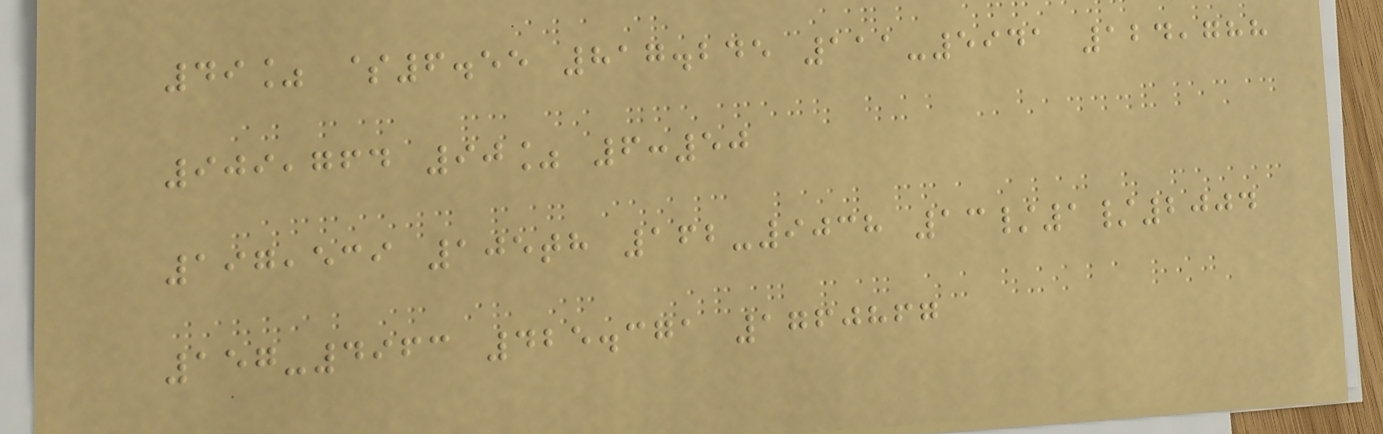49% $6.55 817.245 111-5941 124,788
909,764 90% 6:50
197,539 105th 162-9038 13/1/2004
157-4963 425.371 1760867
